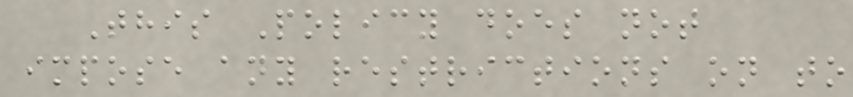This Policy does not
impose any restrictions on to
